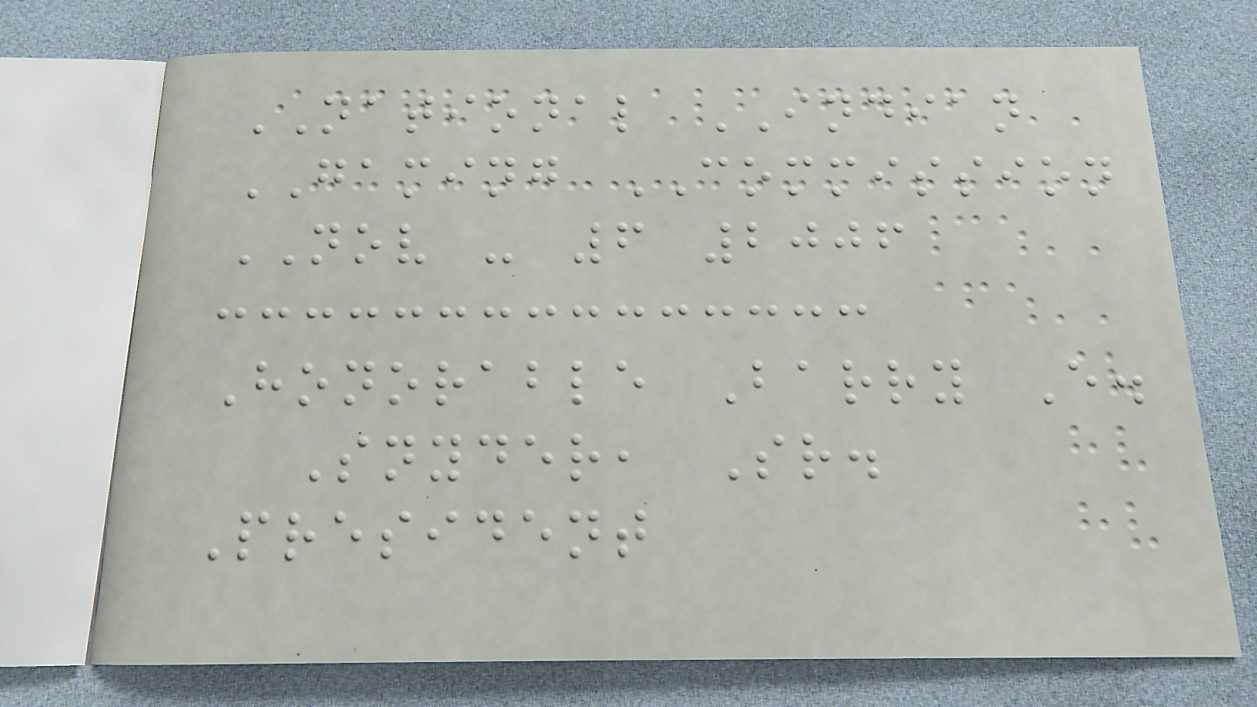NATIONAL INDIAN
GAMING COMMISSION
NOV - 6 2006
Honorable Barry E.
Snyder, Sr.
President
